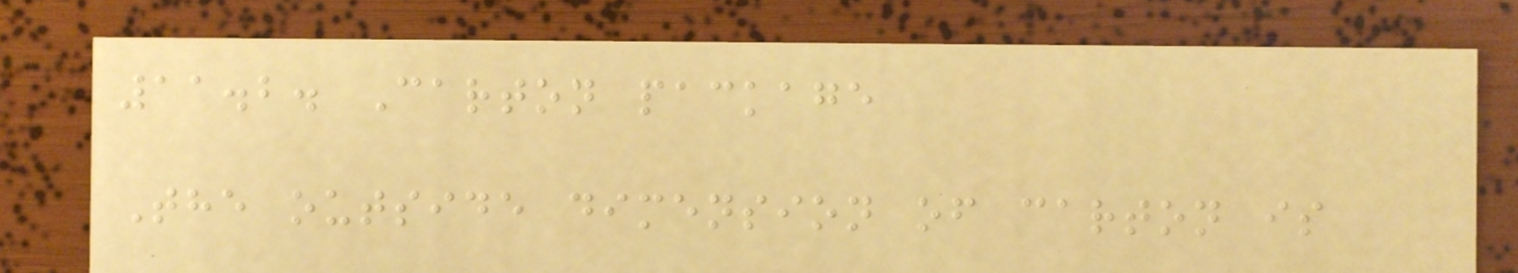11.2. Carton package
The outside dimension of carton is
